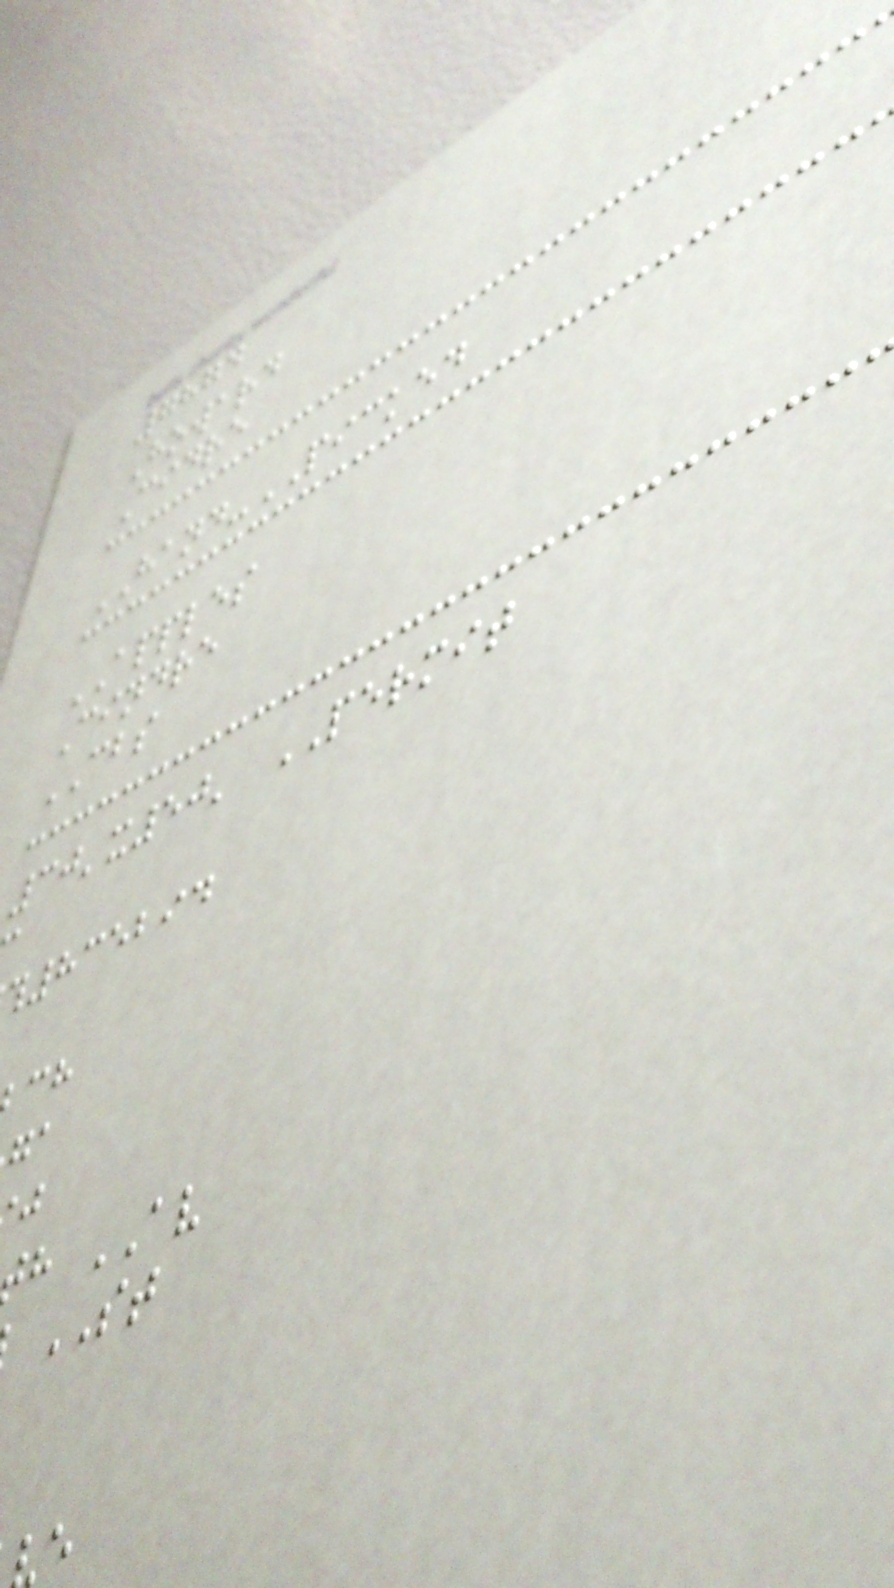7874
Howard
Cidre
HAND-PICKED
APPLES
Cindre
CBS
30'x50' PERMIT
835294
h AV
ST
